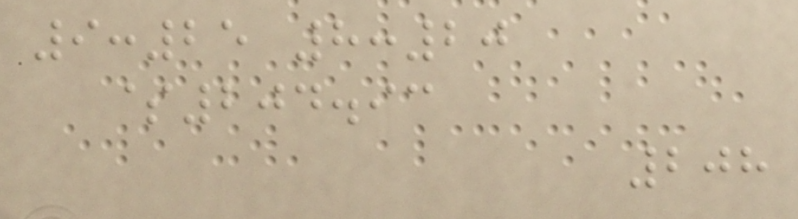9:25 8:20
$204.93
208
